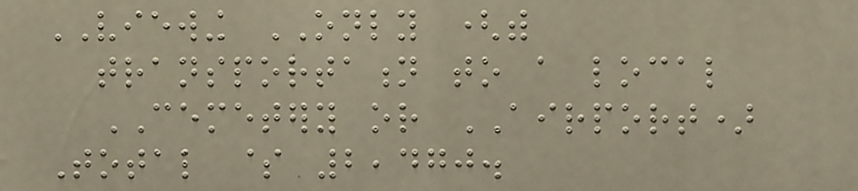VIEWING ONLY (with
transportation to a local
CEMETERY or AIRPORT)
Total $ 2,470.
